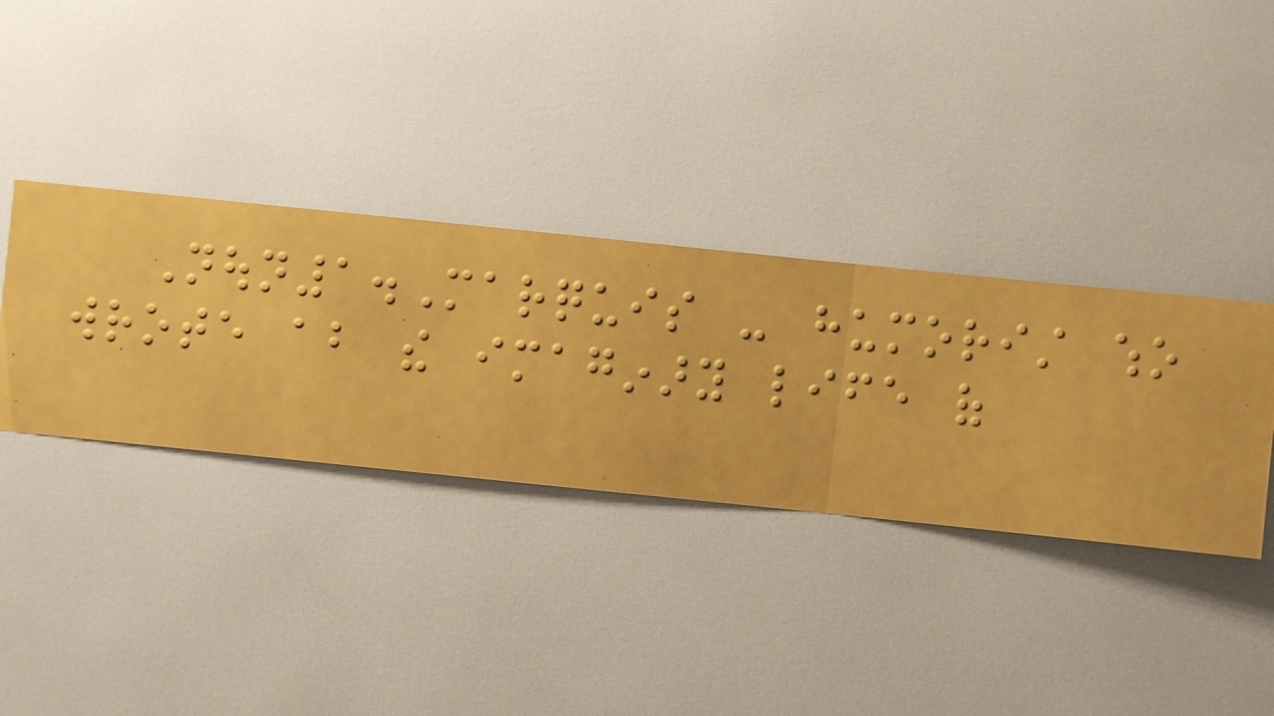Noun1.Marquis - humorist who
wrote about the imaginary life of
